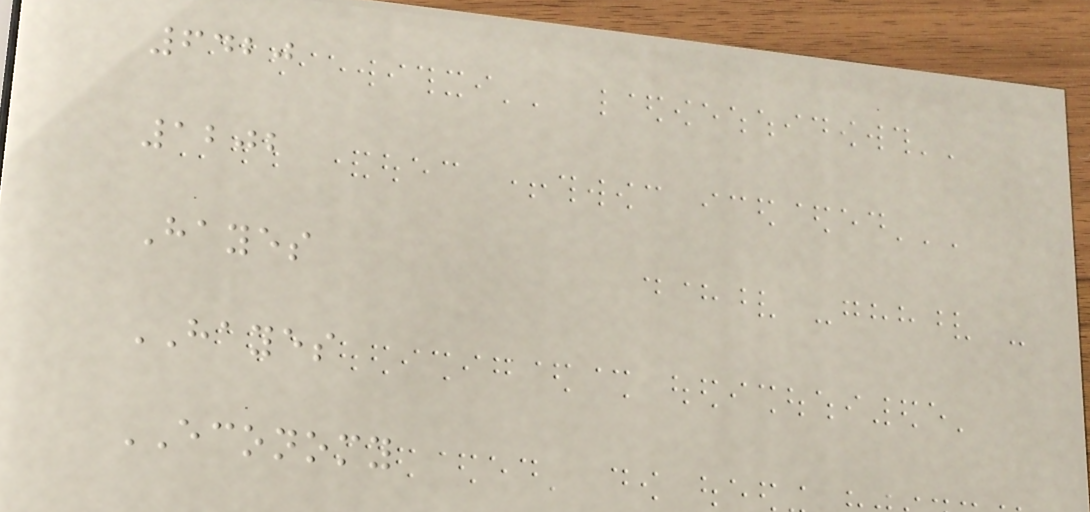6420
1202
Hayes
HAYES
ECONOMY
